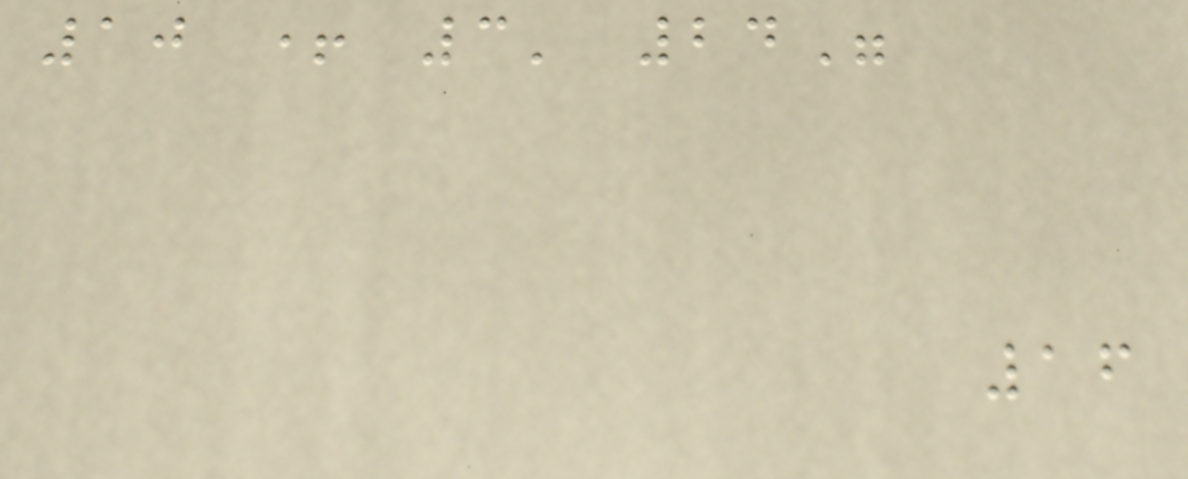10 + 3' 24"
16
